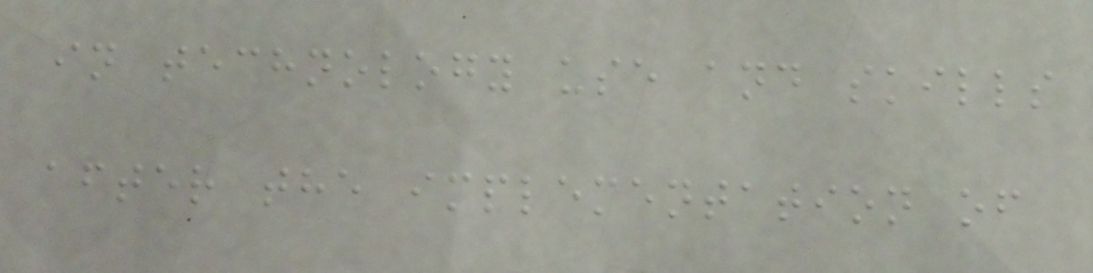in technology use and skills
after the implementation of
